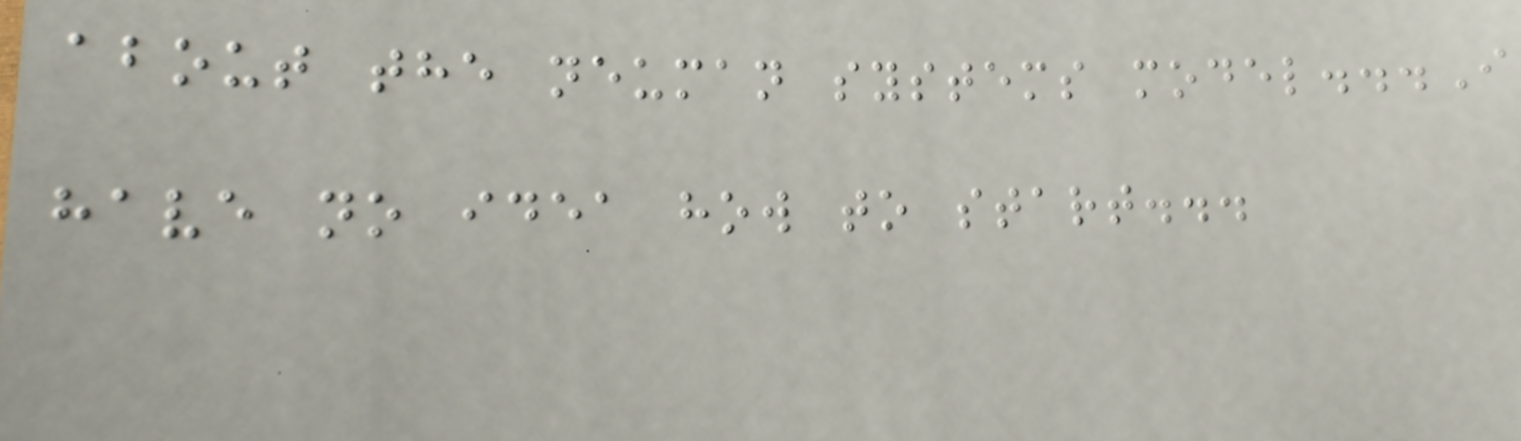about the neuman systems model...I
have no idea how to start...
